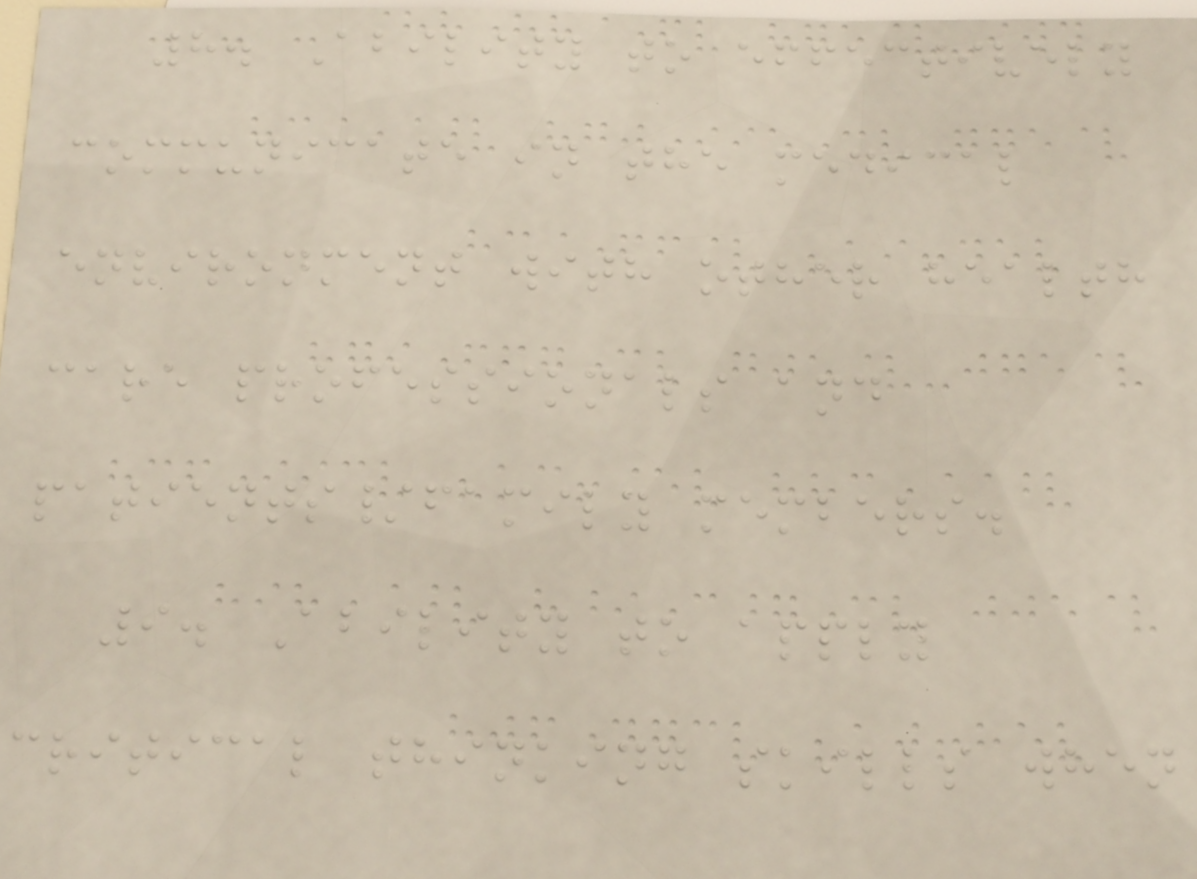8. Ability to effectively
communicate in the medical
environment with other health
care professionals and
patients/family members.
9. Ability to apply
critical thinking skills when
